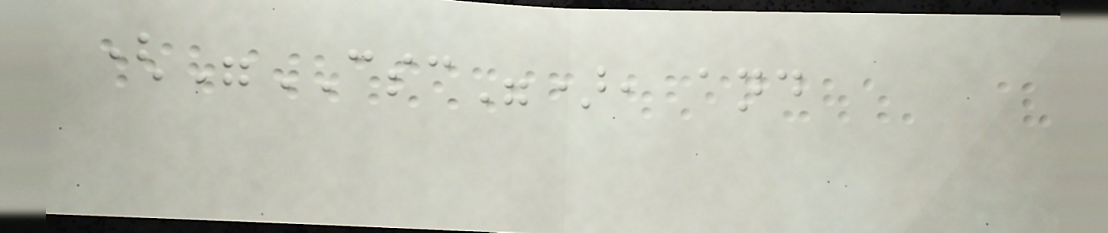("CSC"), and
